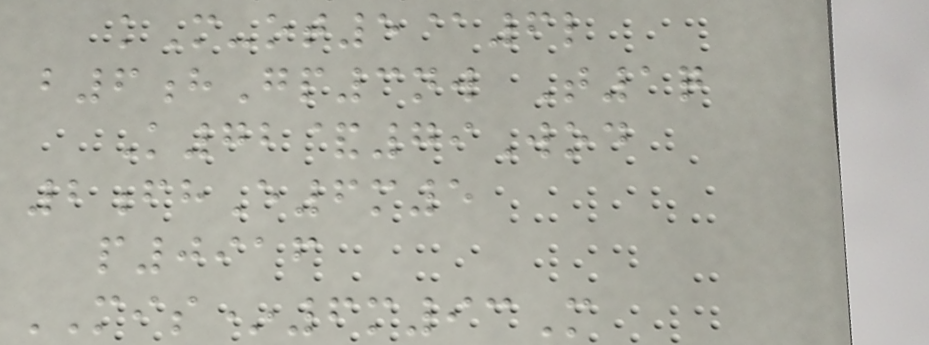kM-ot5@6l
b6hGp3nw T1q
K72&79Wod
2fhE6m5
p0916
MIS*6m93M
